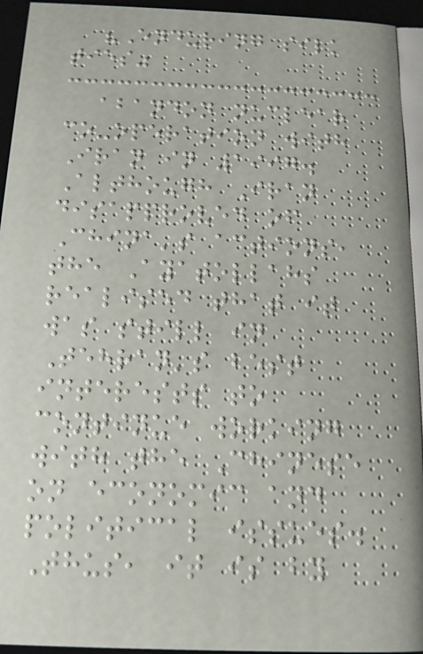"Enduring silk
ties"
abandon nuclear
co-operation with
Iran in 1997.
Although Iran
disapproved of
China's actions,
the Ayatollahs
realised that it
was still in
Tehran's best
interests to
continue working
with the Chinese
on economic and
political issues.
Thus, it is by
